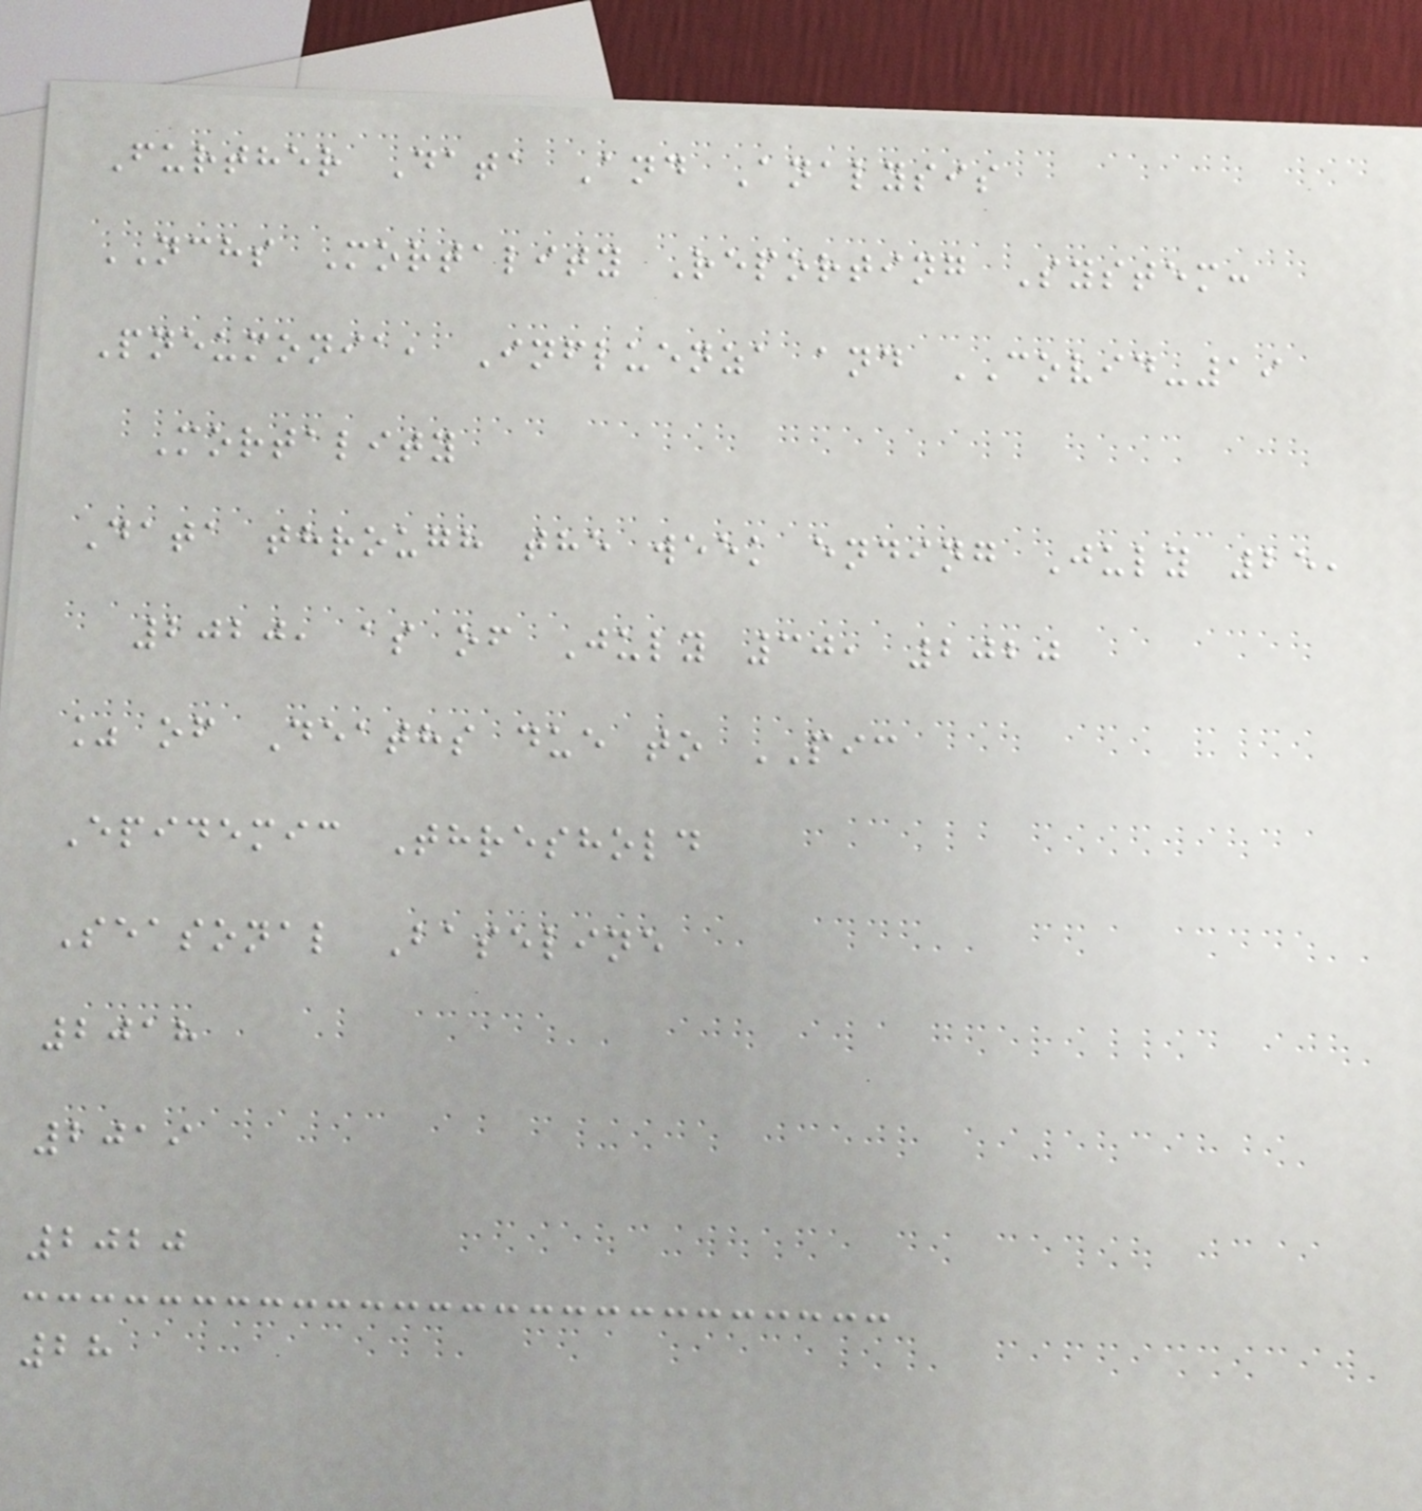Further Data And Analysis
NCHS Mortality Reporting System:
Pneumonia, Influenza and COVID-19
Mortality
Data through the week ending July 25,
2020, as of July 30, 2020
% of Deaths due to PIC
Epidemic Threshold
Seasonal Baseline
2018
2019
2020
28
